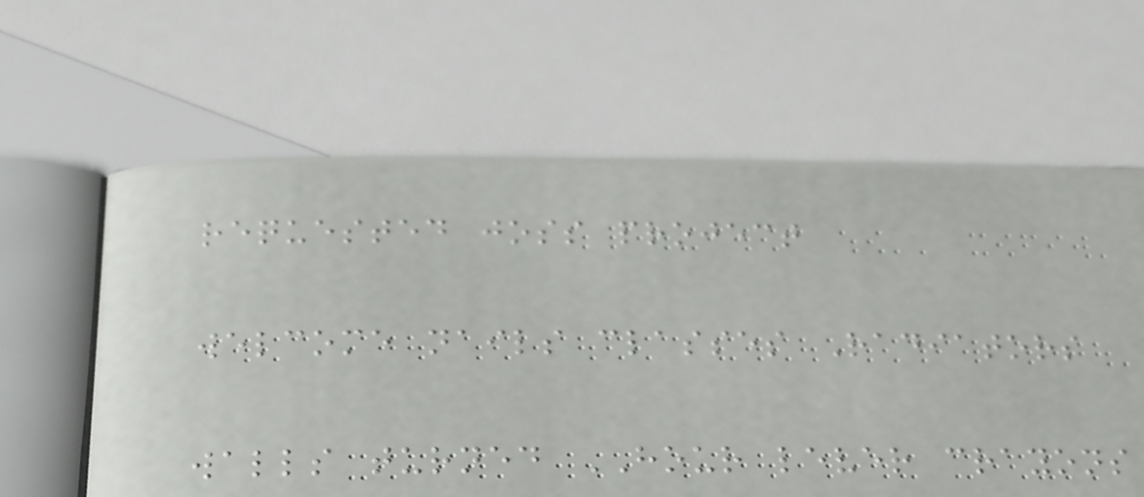requested joss project
welcome nails classes Radiators
walls turned HOUR lever crayons
